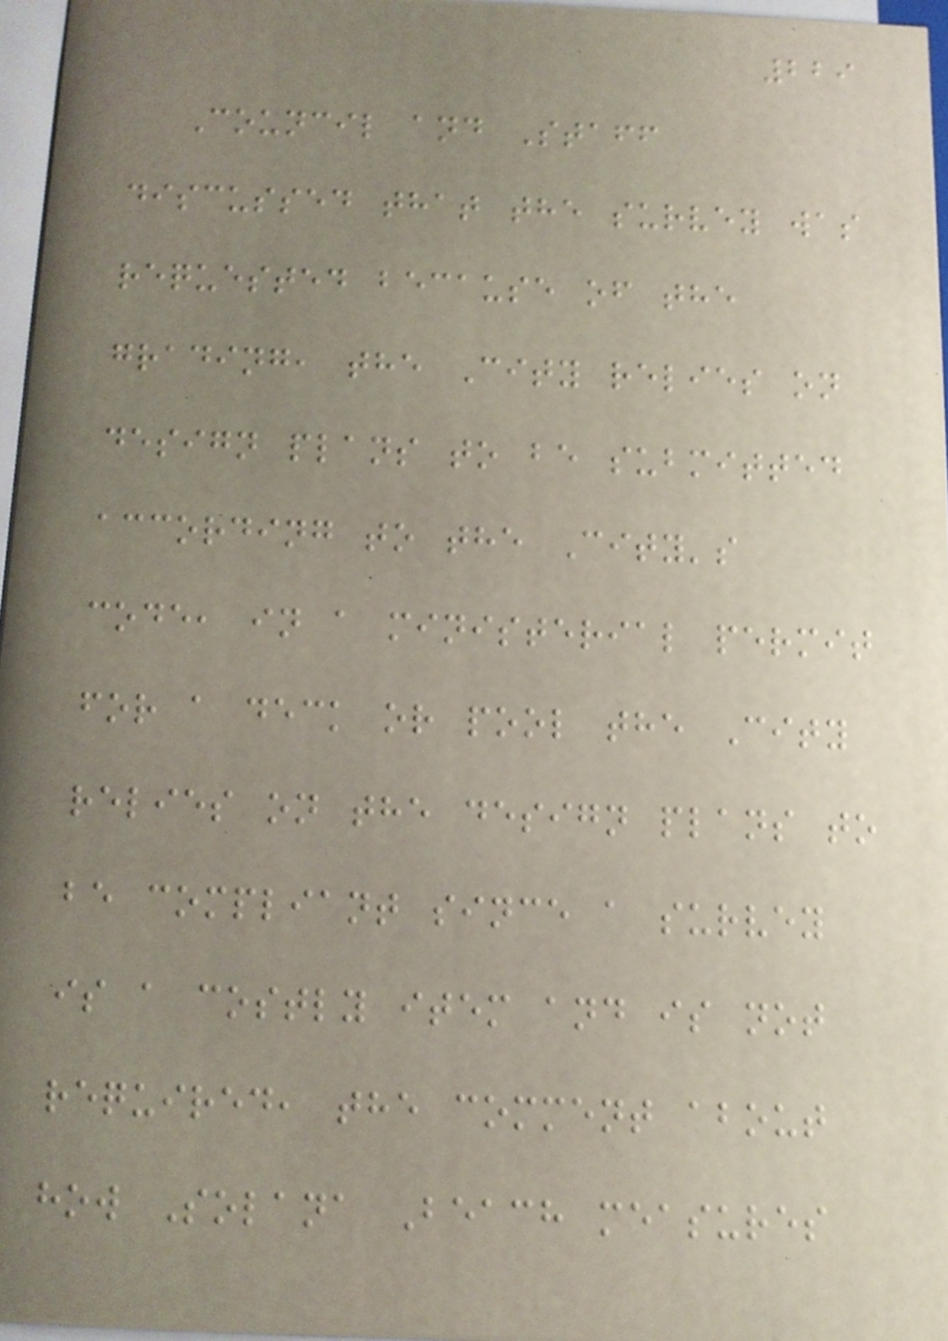229
Council and Staff
discussed that the survey was
requested because of the
grading, the City relies on
design plans to be submitted
according to the City's
code, in a ministerial permit
for a deck or pool the City
relies on the design plans to
be compliant since a survey
is a costly item and is not
required, the comment about
how Solana Beach measures
